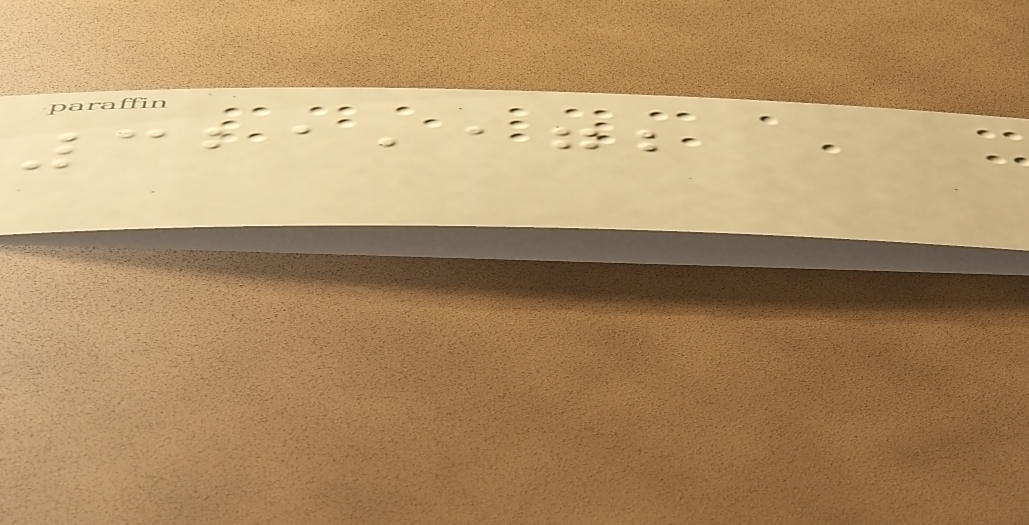321,172
